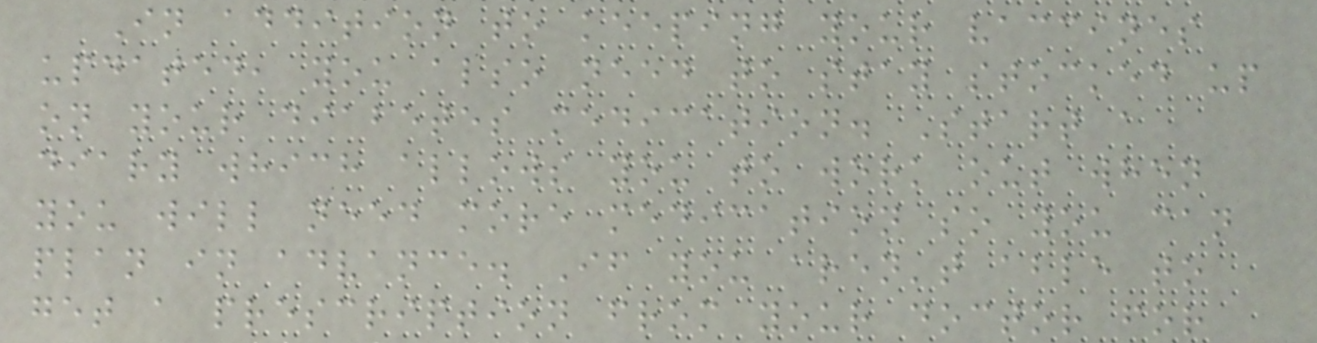In addition to keeping your vaccines
updated, you also need to stay stocked up
on your diabetes medication. Start a
diary which allows you to work out when
you will need more medication so you can
plan in advance. If you aren't able to
get a prescription from your doctor for
